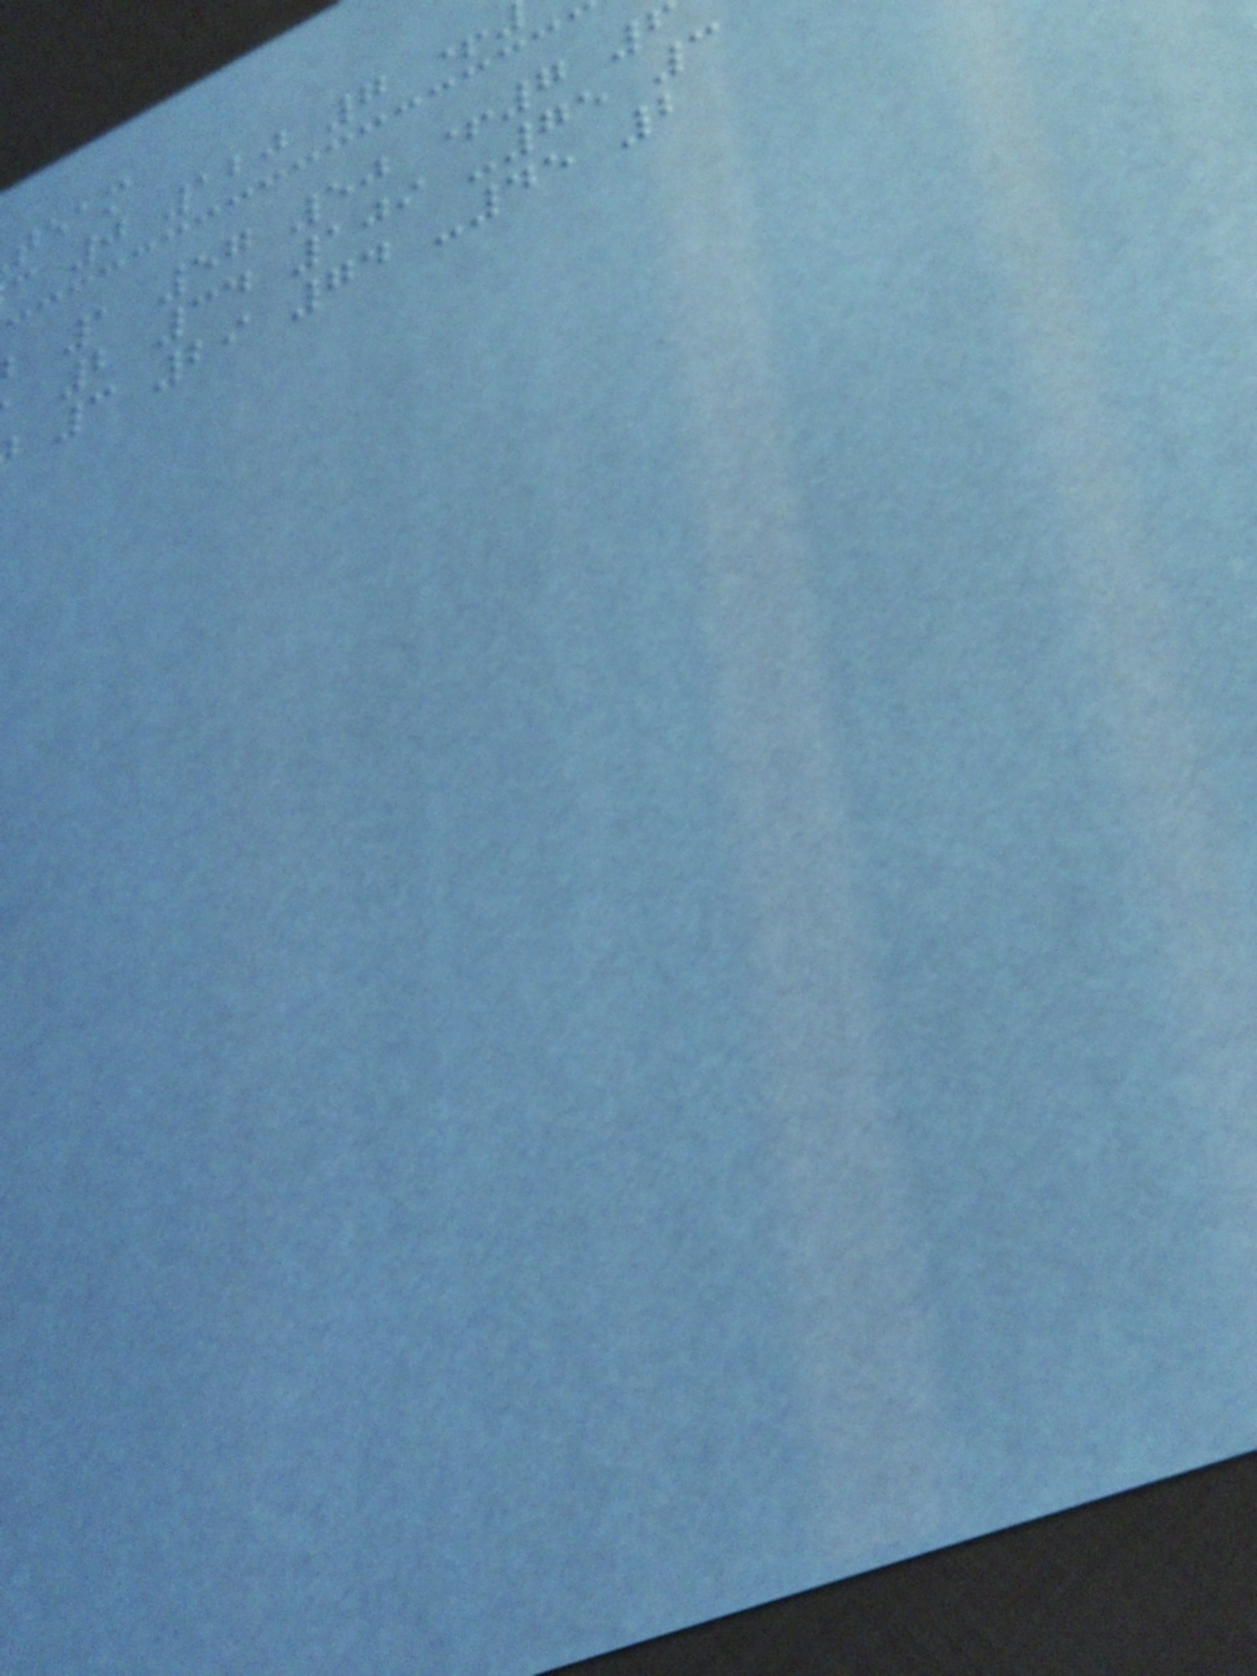team
c 0 120 7 +
1 57 50 +7
2 34 109 -75 3
3 29 74 -45 2
